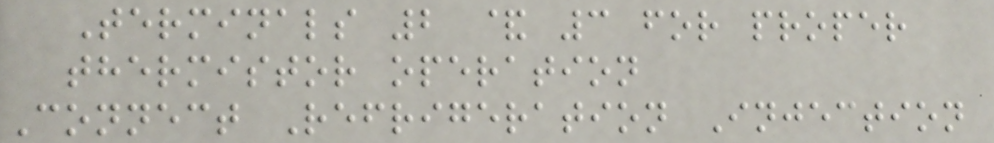Terminals 2 & 3 for proper
thermistor operation
Connect Refrigeration Injection
